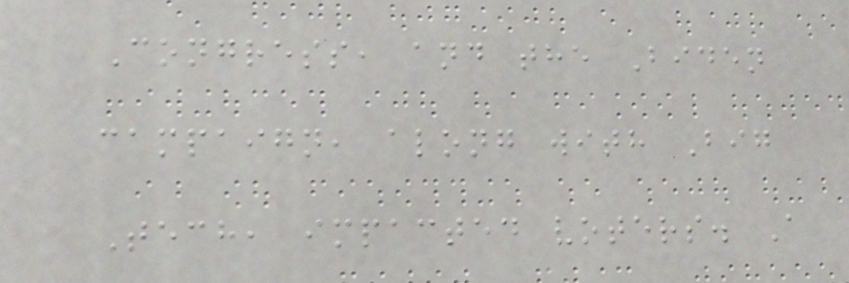Congress, and the Biden
campaign, along with Big
Tech, impacted voters. A
